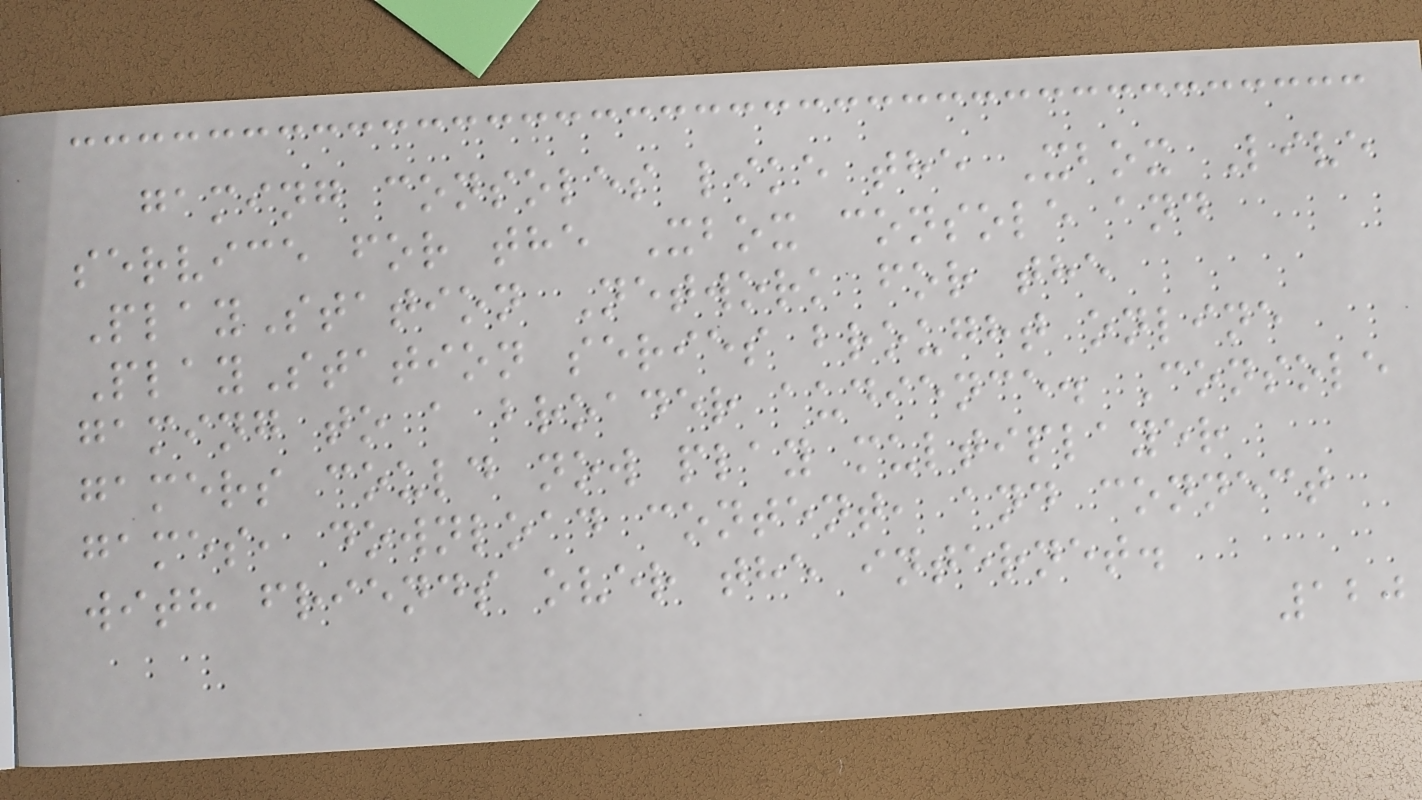gaming consoles like the Xbox Live
service for the Xbox console and
PlayStation Network for the
PlayStation series brought online
gaming to a broader audience. Console
gamers could now play multiplayer
games, download content, and connect
with friends over the internet.
120
